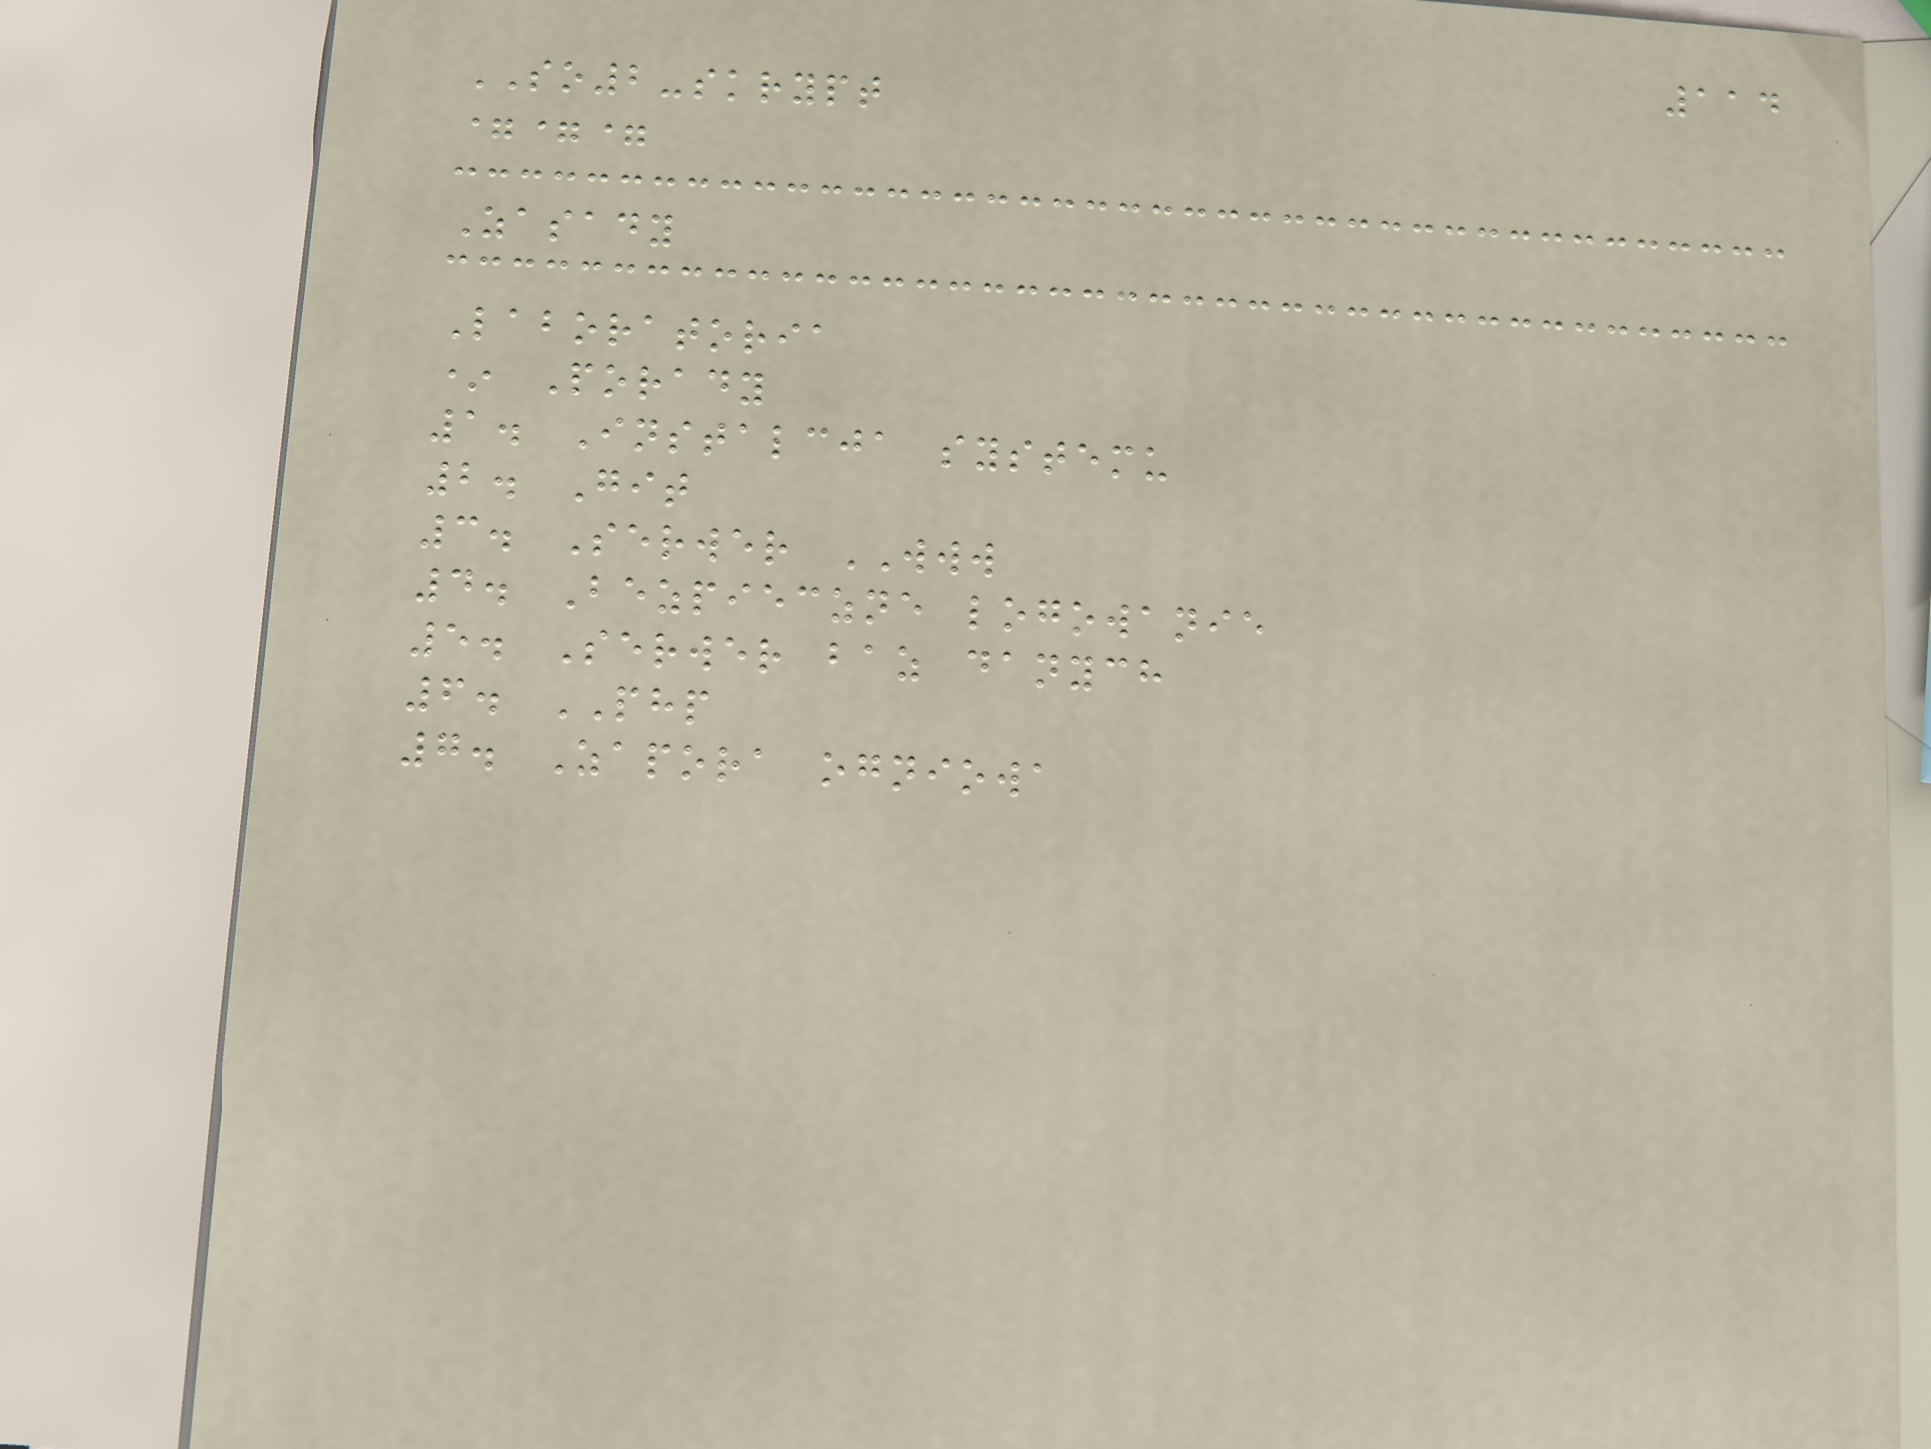114
SO2-skrypt
===
Zasady
Laboratoria
* Porady
1. Instalcja systemu
2. Git
3. Serwer WWW
4. Bezpieczne logowanie
5. Serwer baz danych
6. PHP
7. Zapora ogniowa
